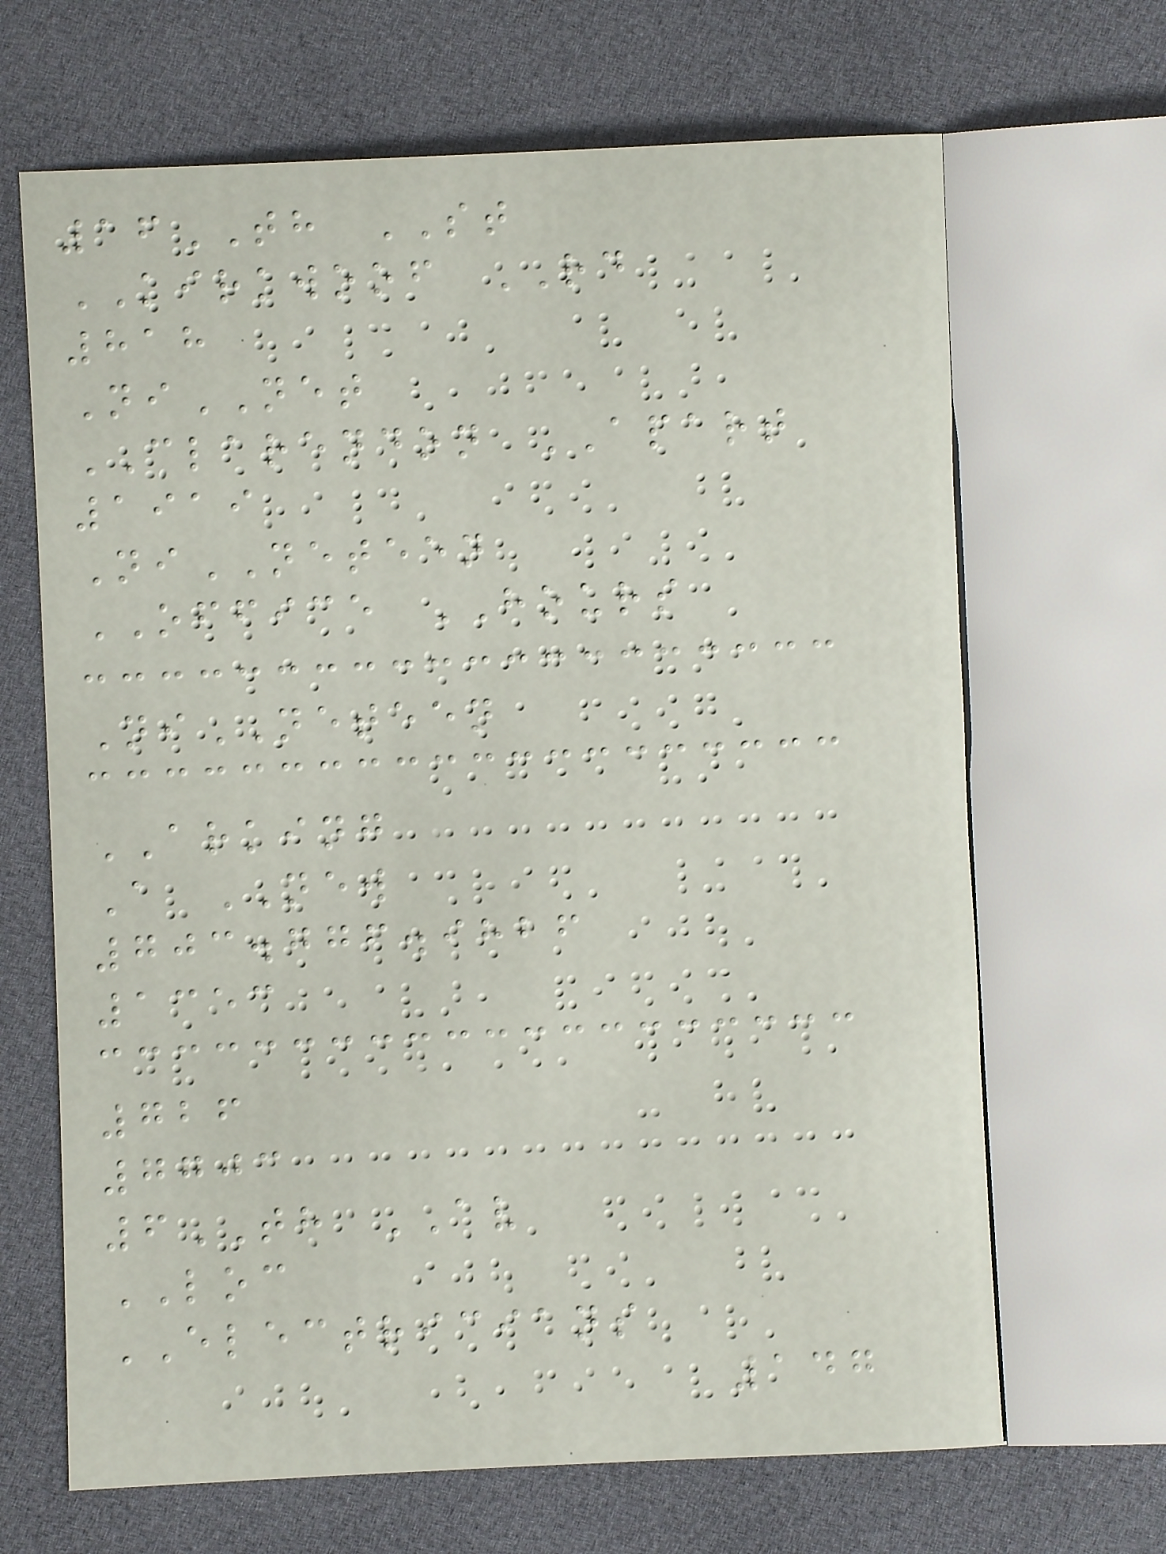16TH ST
KIRKWOOF RD
818
NiNET
CLARENDON APART
1919
NiNETEEN
OFFICE HOURS
NiNETEEN
ARKING
A NEW
703.776.9826
1353
726
7703
6TH AV
LOC
ELECTRICIANS
147
